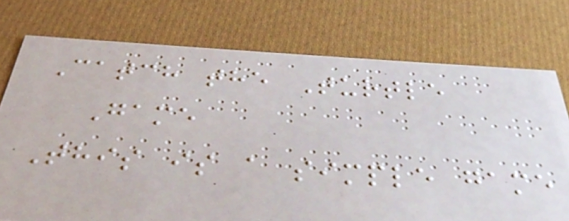Catch the Turtle
Game
This is a simple game
